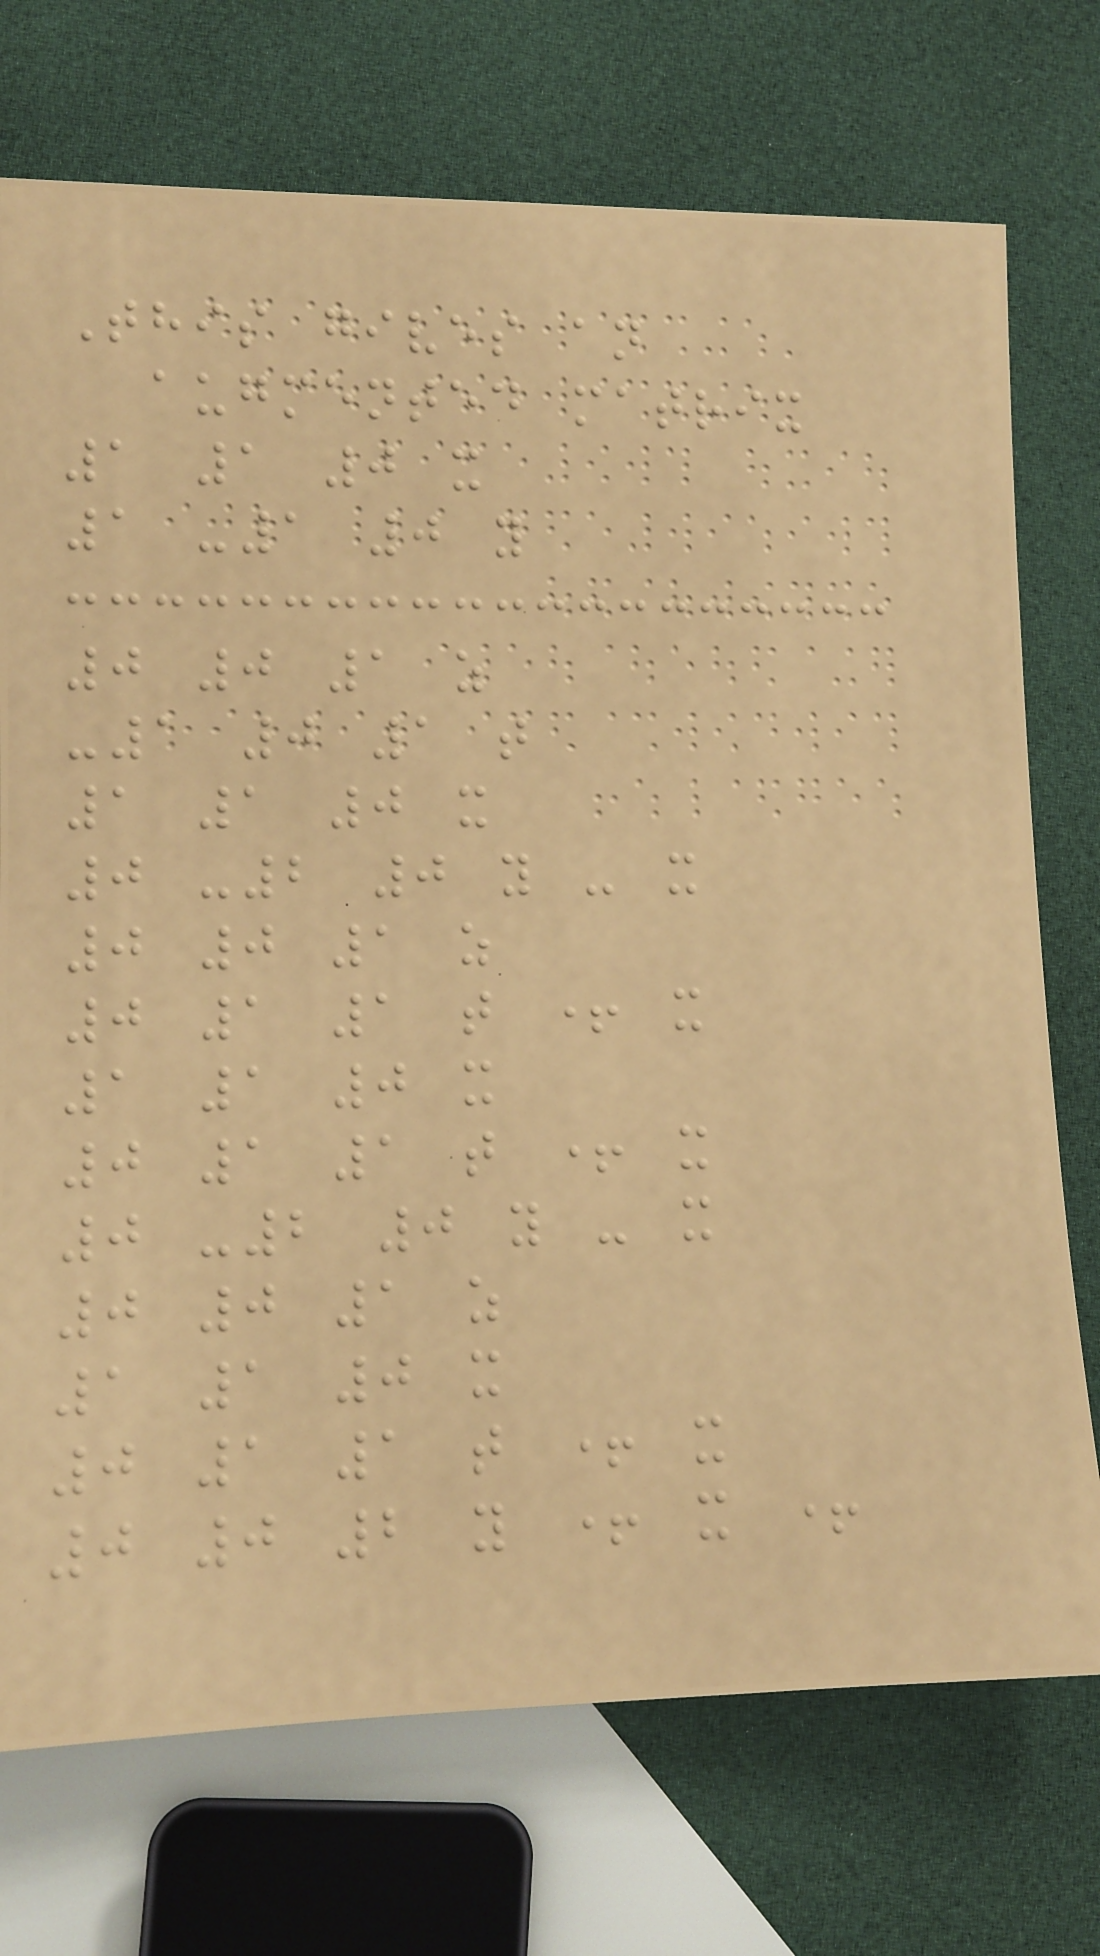This gives an
augmented matrix
1 1 0 x
1 -1 0 y
0 0 1 z
-1 0 1 t
1 1 0 x
0 -2 0 y - x
0 0 1 z
0 1 1 t + x
1 1 0 x
0 1 1 t + x
0 -2 0 y - x
0 0 1 z
1 1 0 x
0 1 1 t + x
0 0 2 y + x +
